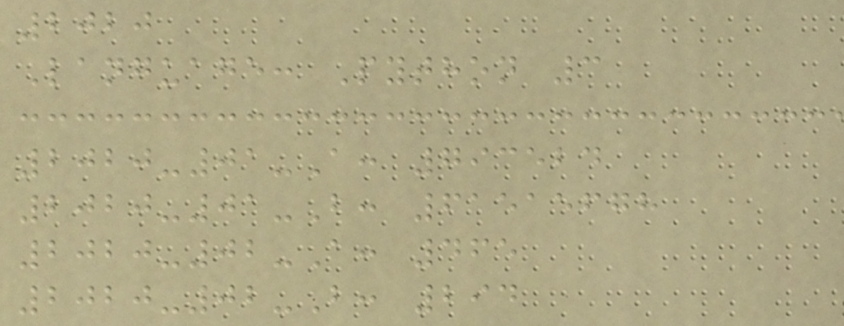2020
Language: Python 3
2020-01-A: 793524
2020-01-B: 61515678
2020-02-A: 465
2020-02-B: 294
